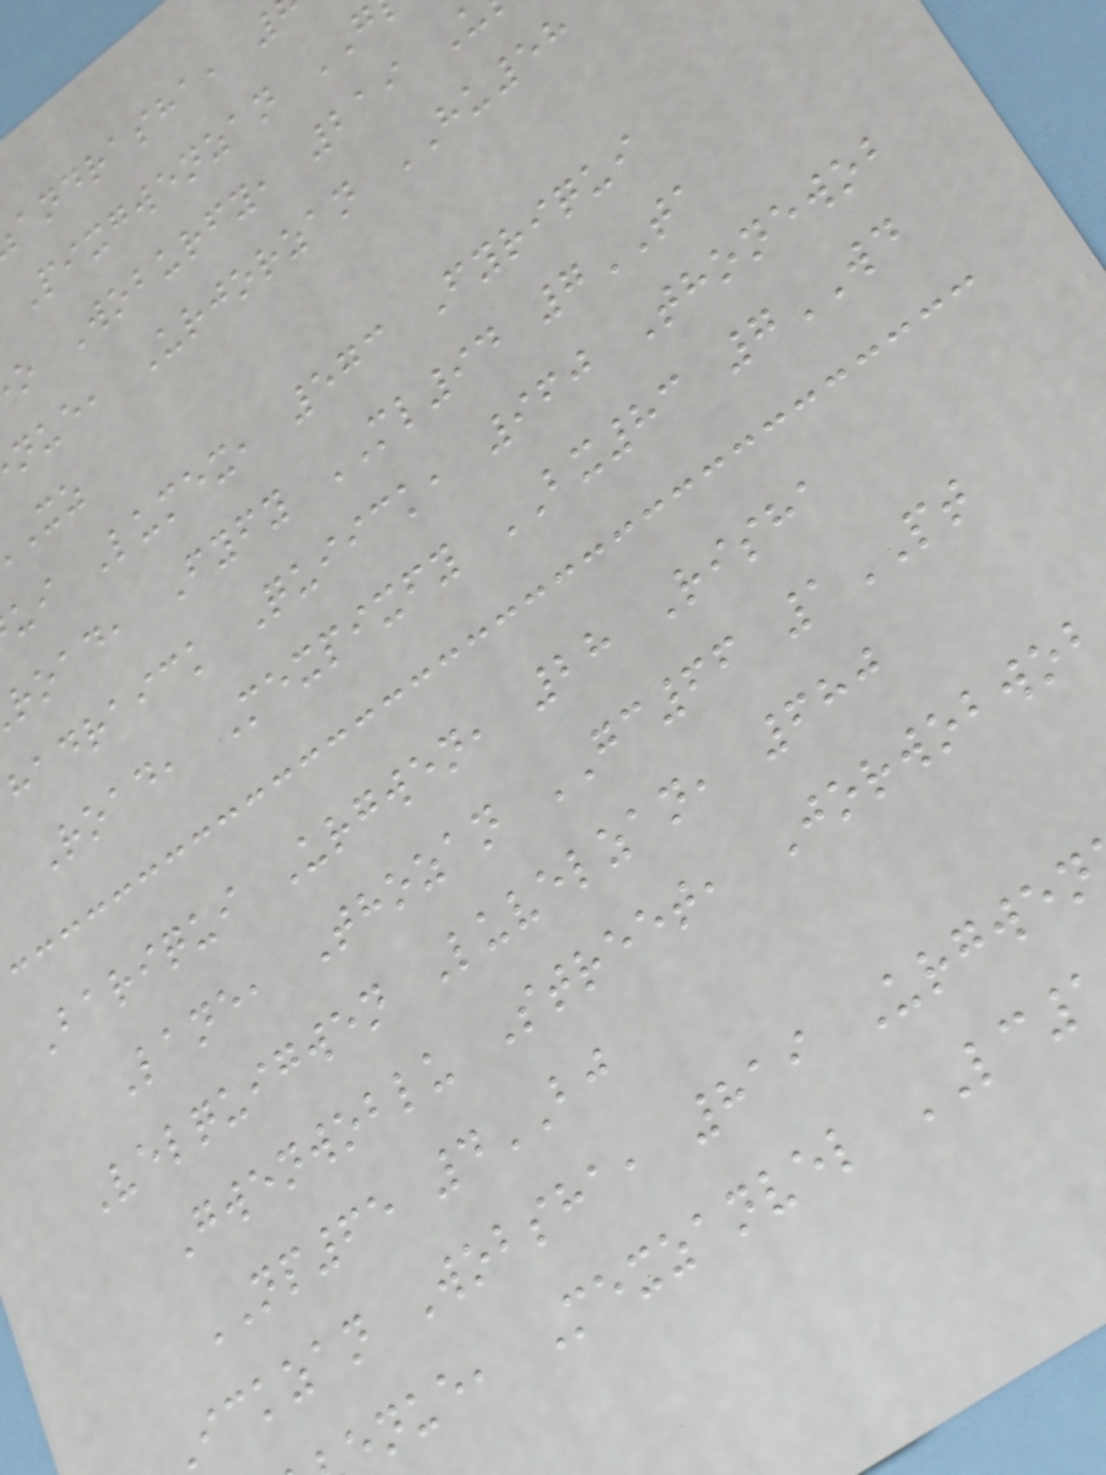andrasha,
Pixgwenzan
o Woburfy, 219
nue, Urjorzan HU58
ui Lumex, 573 Fyriqui
road, Fyfy ML94 7TA
hadraick Quiick, 960 Thonewob
Road, Mexpixfy BX83 7WD
Bariqui Urgwen, 28 Risha
Lane, Thozan GC66 1PT
Velquigwen Luvelzan, 680
Gwenwoblu Street, Jorwobwob
NP65 4BJ
ickzan Wobsha, 819 Urgwen
enue, Mexzanvel LC
